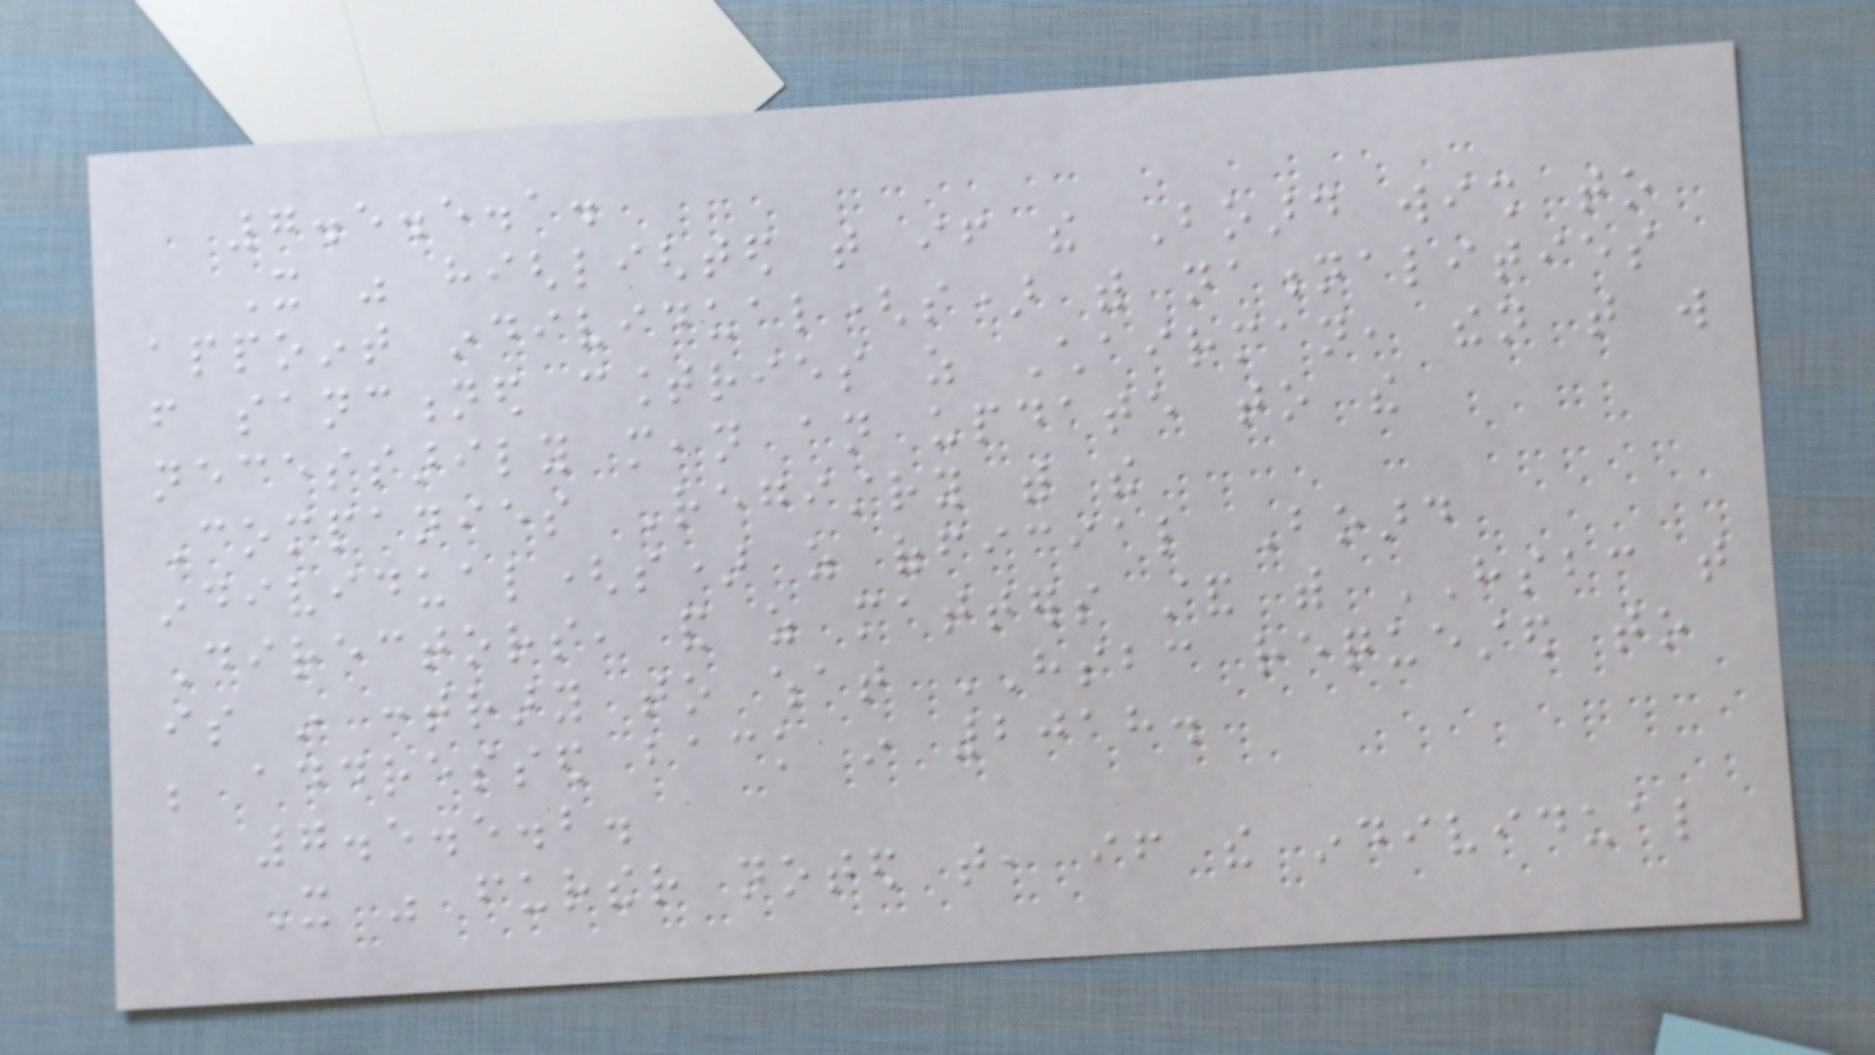7.5.5.1.
It was highlighted that if the Board wish to
appoint individual(s) with nationalities
from sanctioned countries as Chairman, then that will
necessarily mean an update to the
Companies Registry with the
individual(s) as official Board
Directors, and as matters stand with HSBC that
is in contrary to what HSBC requested to
be addressed back in 2018.
7.5.5.2.
It was further noted that, if the individual
